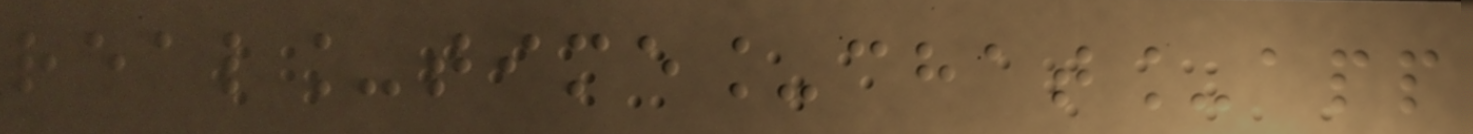real_time_chat_app
